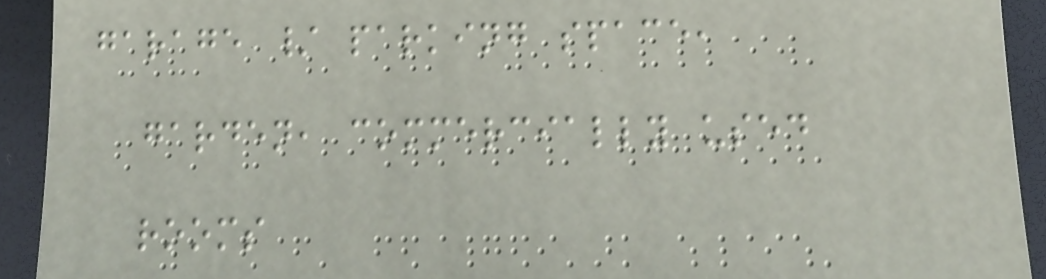garage / parking space,
garden, commercially used
rooms
